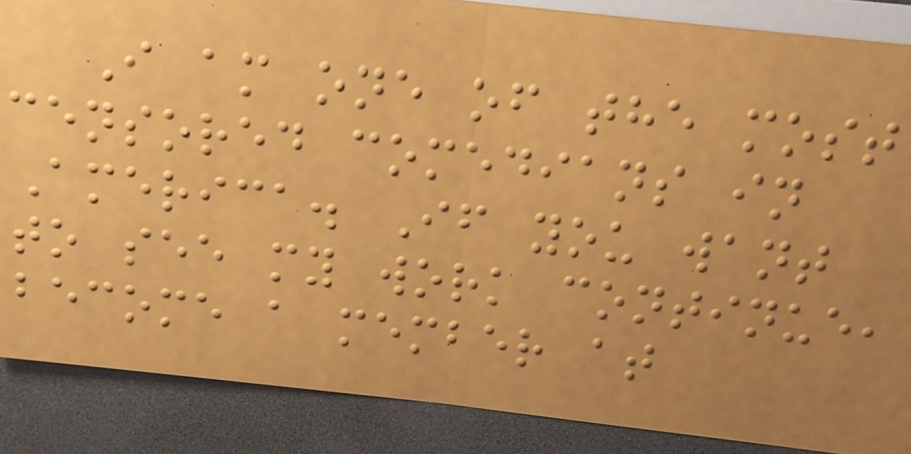I am one of the most
censored comedians in
America. If you want
to see my work continue,
become a member at
